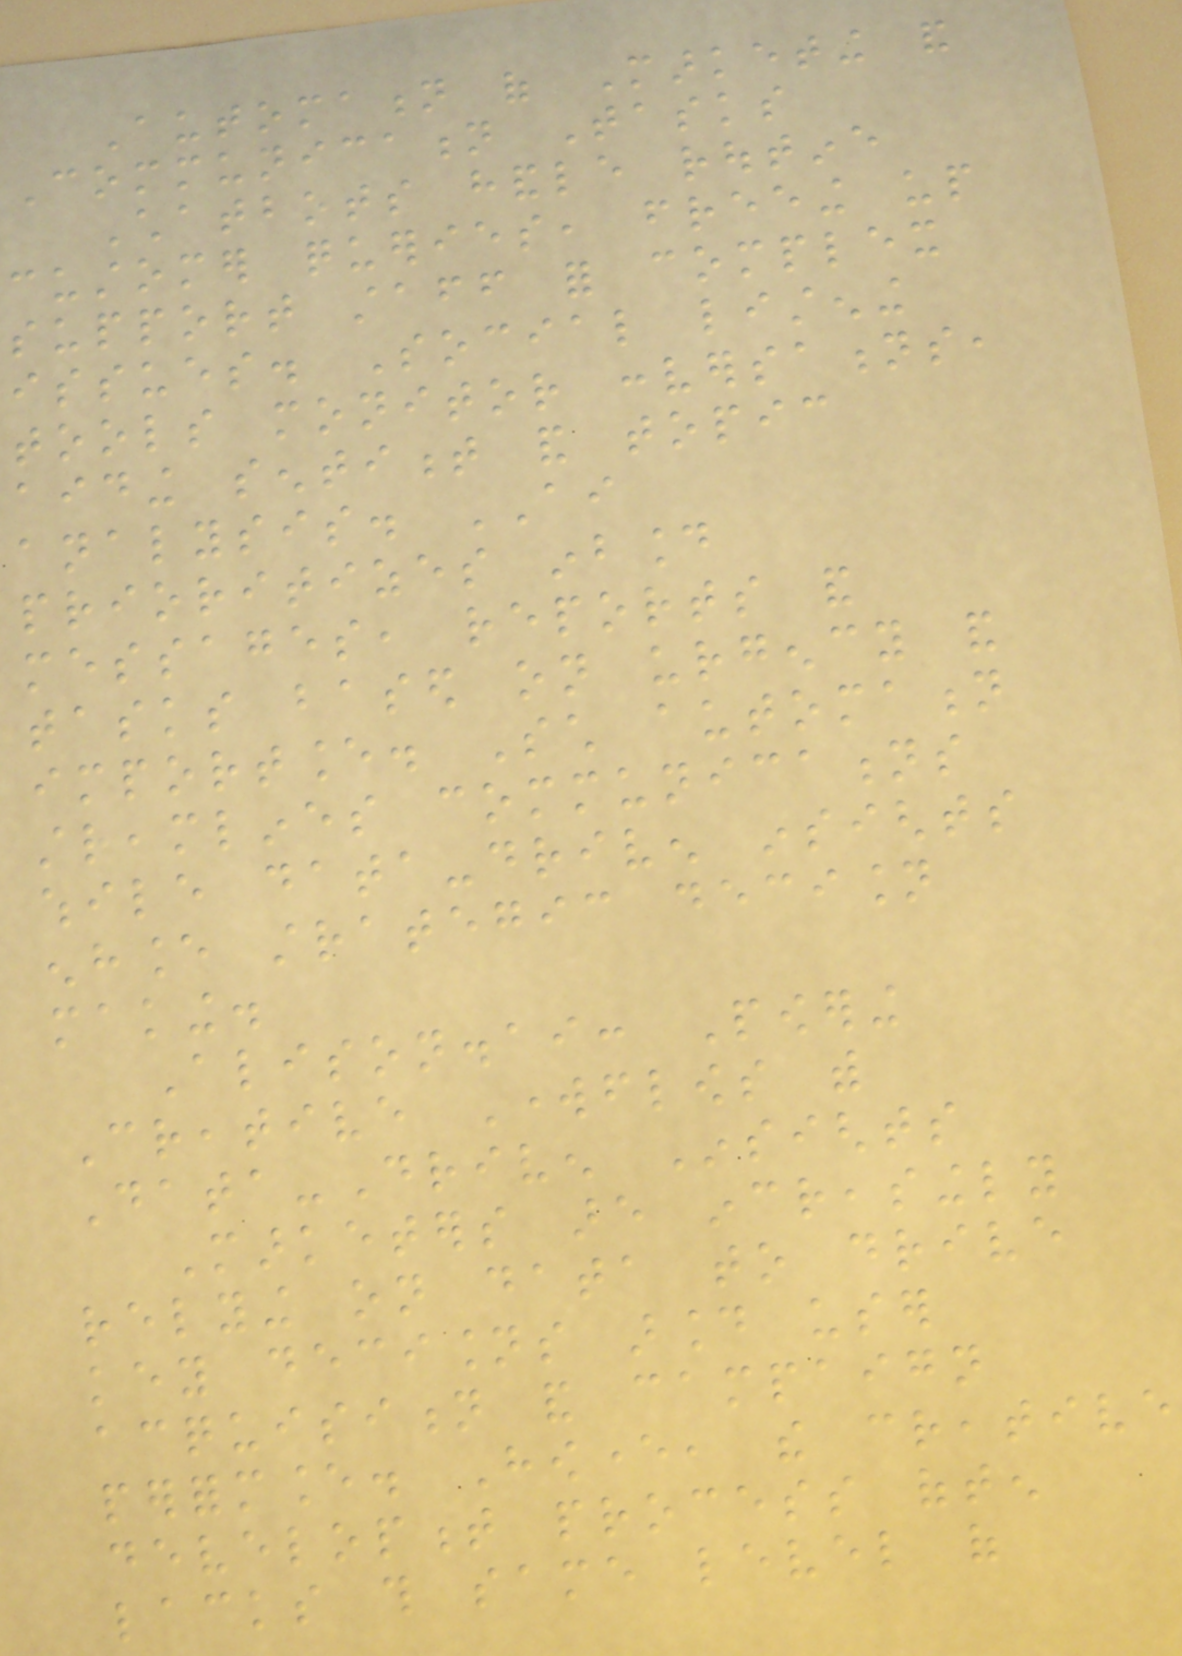Automation of Marketing and
Communication Tasks
Chatbots handle routine
customer queries, freeing up
support staff for complex
issues. Social listening
tools monitor conversations,
aiding sentiment and topic
analysis. AI
prioritizes inbound
messages, reports and
tasks based on urgency and
importance. Such automation
streamlines communications
while data-driven insights
enhance strategic decision
making.
Alison.ai: Powering
Creative Workflows with
Data-Driven Insights
Marketers are increasingly
relying on data to drive
key decisions around user
acquisition and campaign
performance. However, the creative
development process often
lacks this same level of
